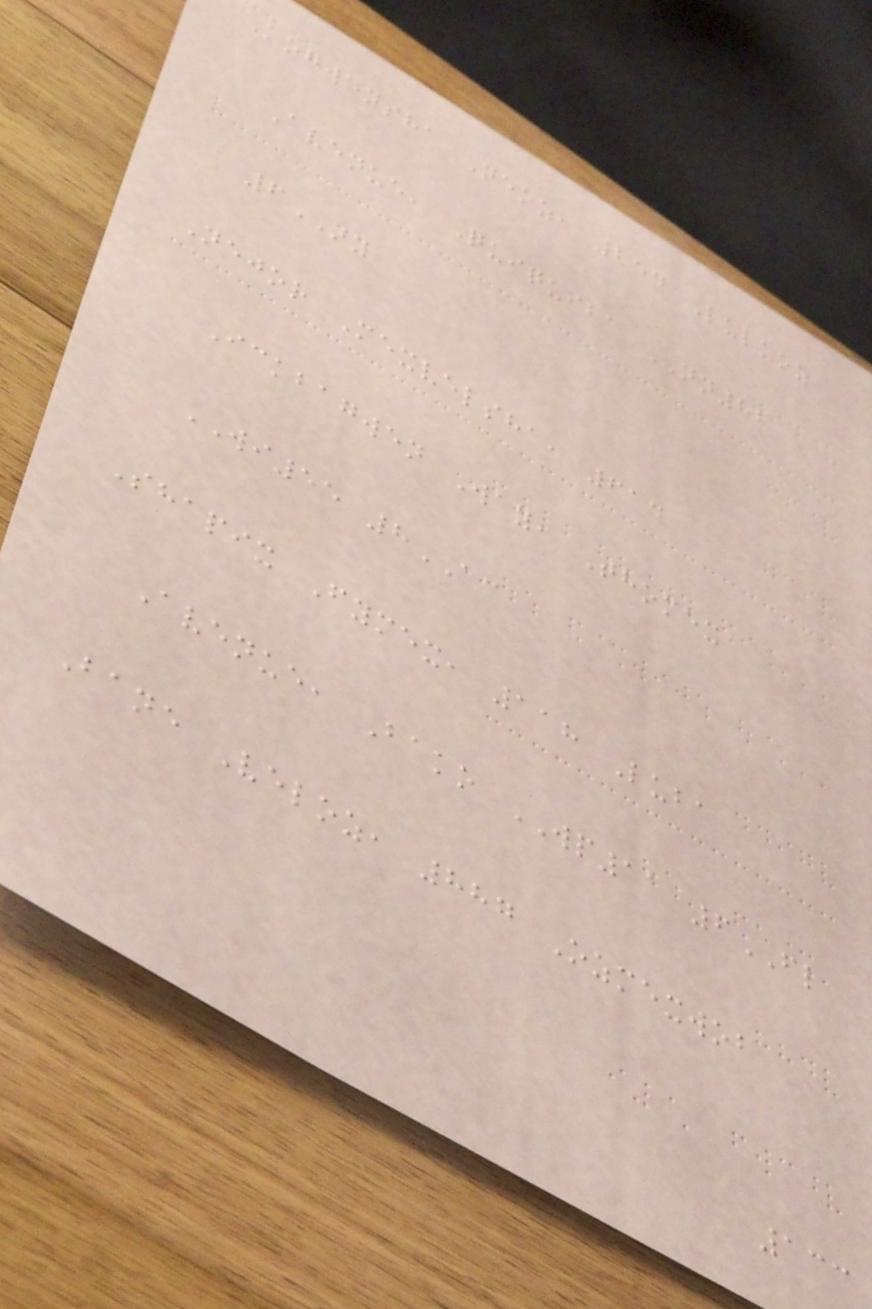Kogwensha Neoz, 254 Luluoz
Avenue, Quiquiba NN82
6NY
Nejor Mexvelsha, 614
Ickbagwen Way, Thomex
WI55 8AC
Shapix Fymex, 118 Luba
Avenue, Bako WP11 6FL
Bane Veloz, 887 Ozmexwob
133
